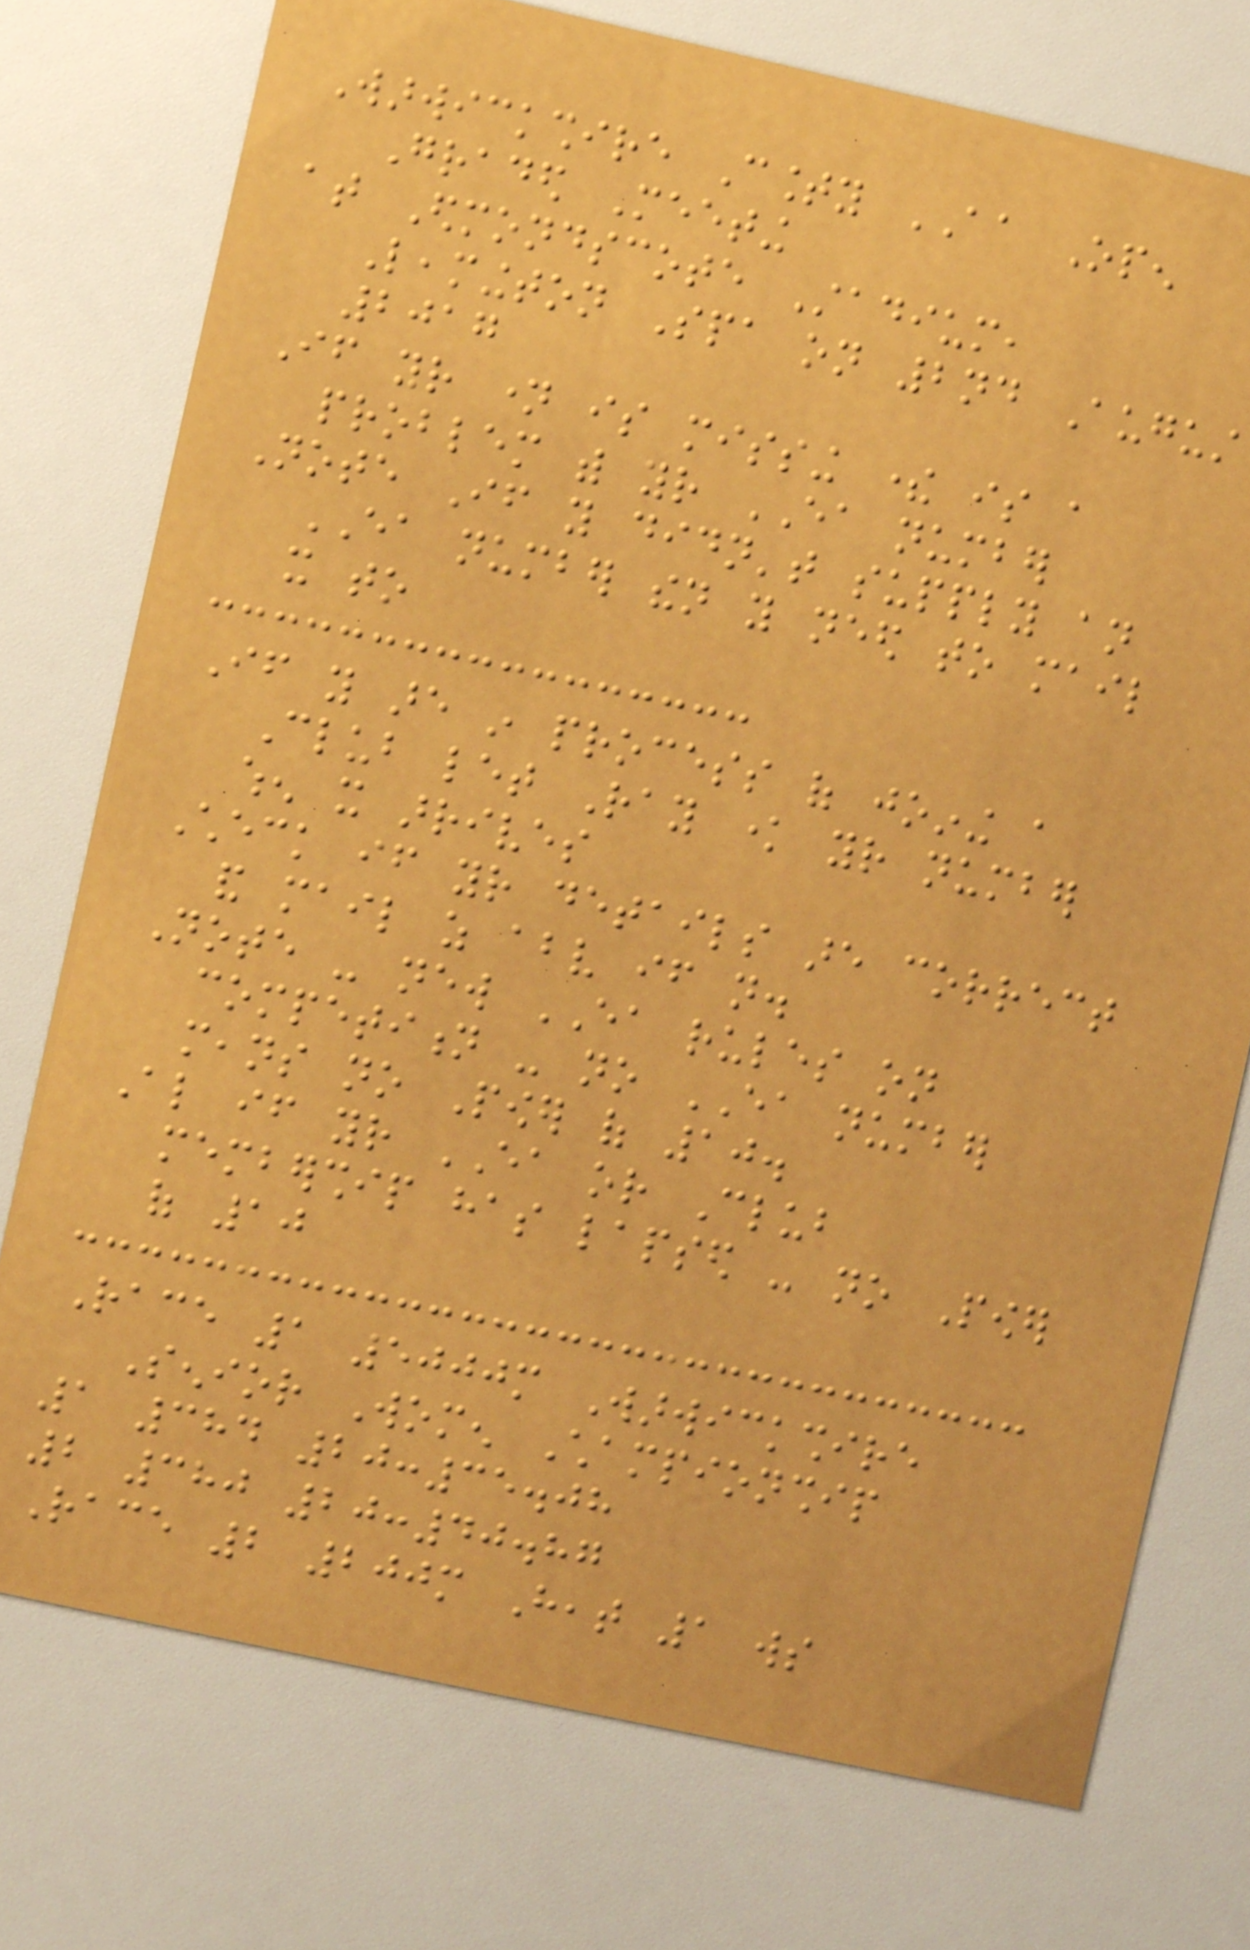Warwickshire County AA Open
Graded Meeting
at Edmondscote Stadium,
Leamington Spa on 2nd August
2017
If your name is missing there is a
problem with your EA number
Note If you didn't supply an
EA number then you need to mail
it to
If you are in process of joining a
Club let Ray know your number
when it arrives
Check if your details are correct
and mail as above if not.
Note - new EA rules on
competition - no EA number
means no Power of 10.
Also if your EA or Club
membership has lapsed - no Power
of 10
Race 1 5000m Warwickshire
Senior Women Championship
1 384 20:35.08
2 380 20:40.87
Race 2 200m Heat 1 ws
